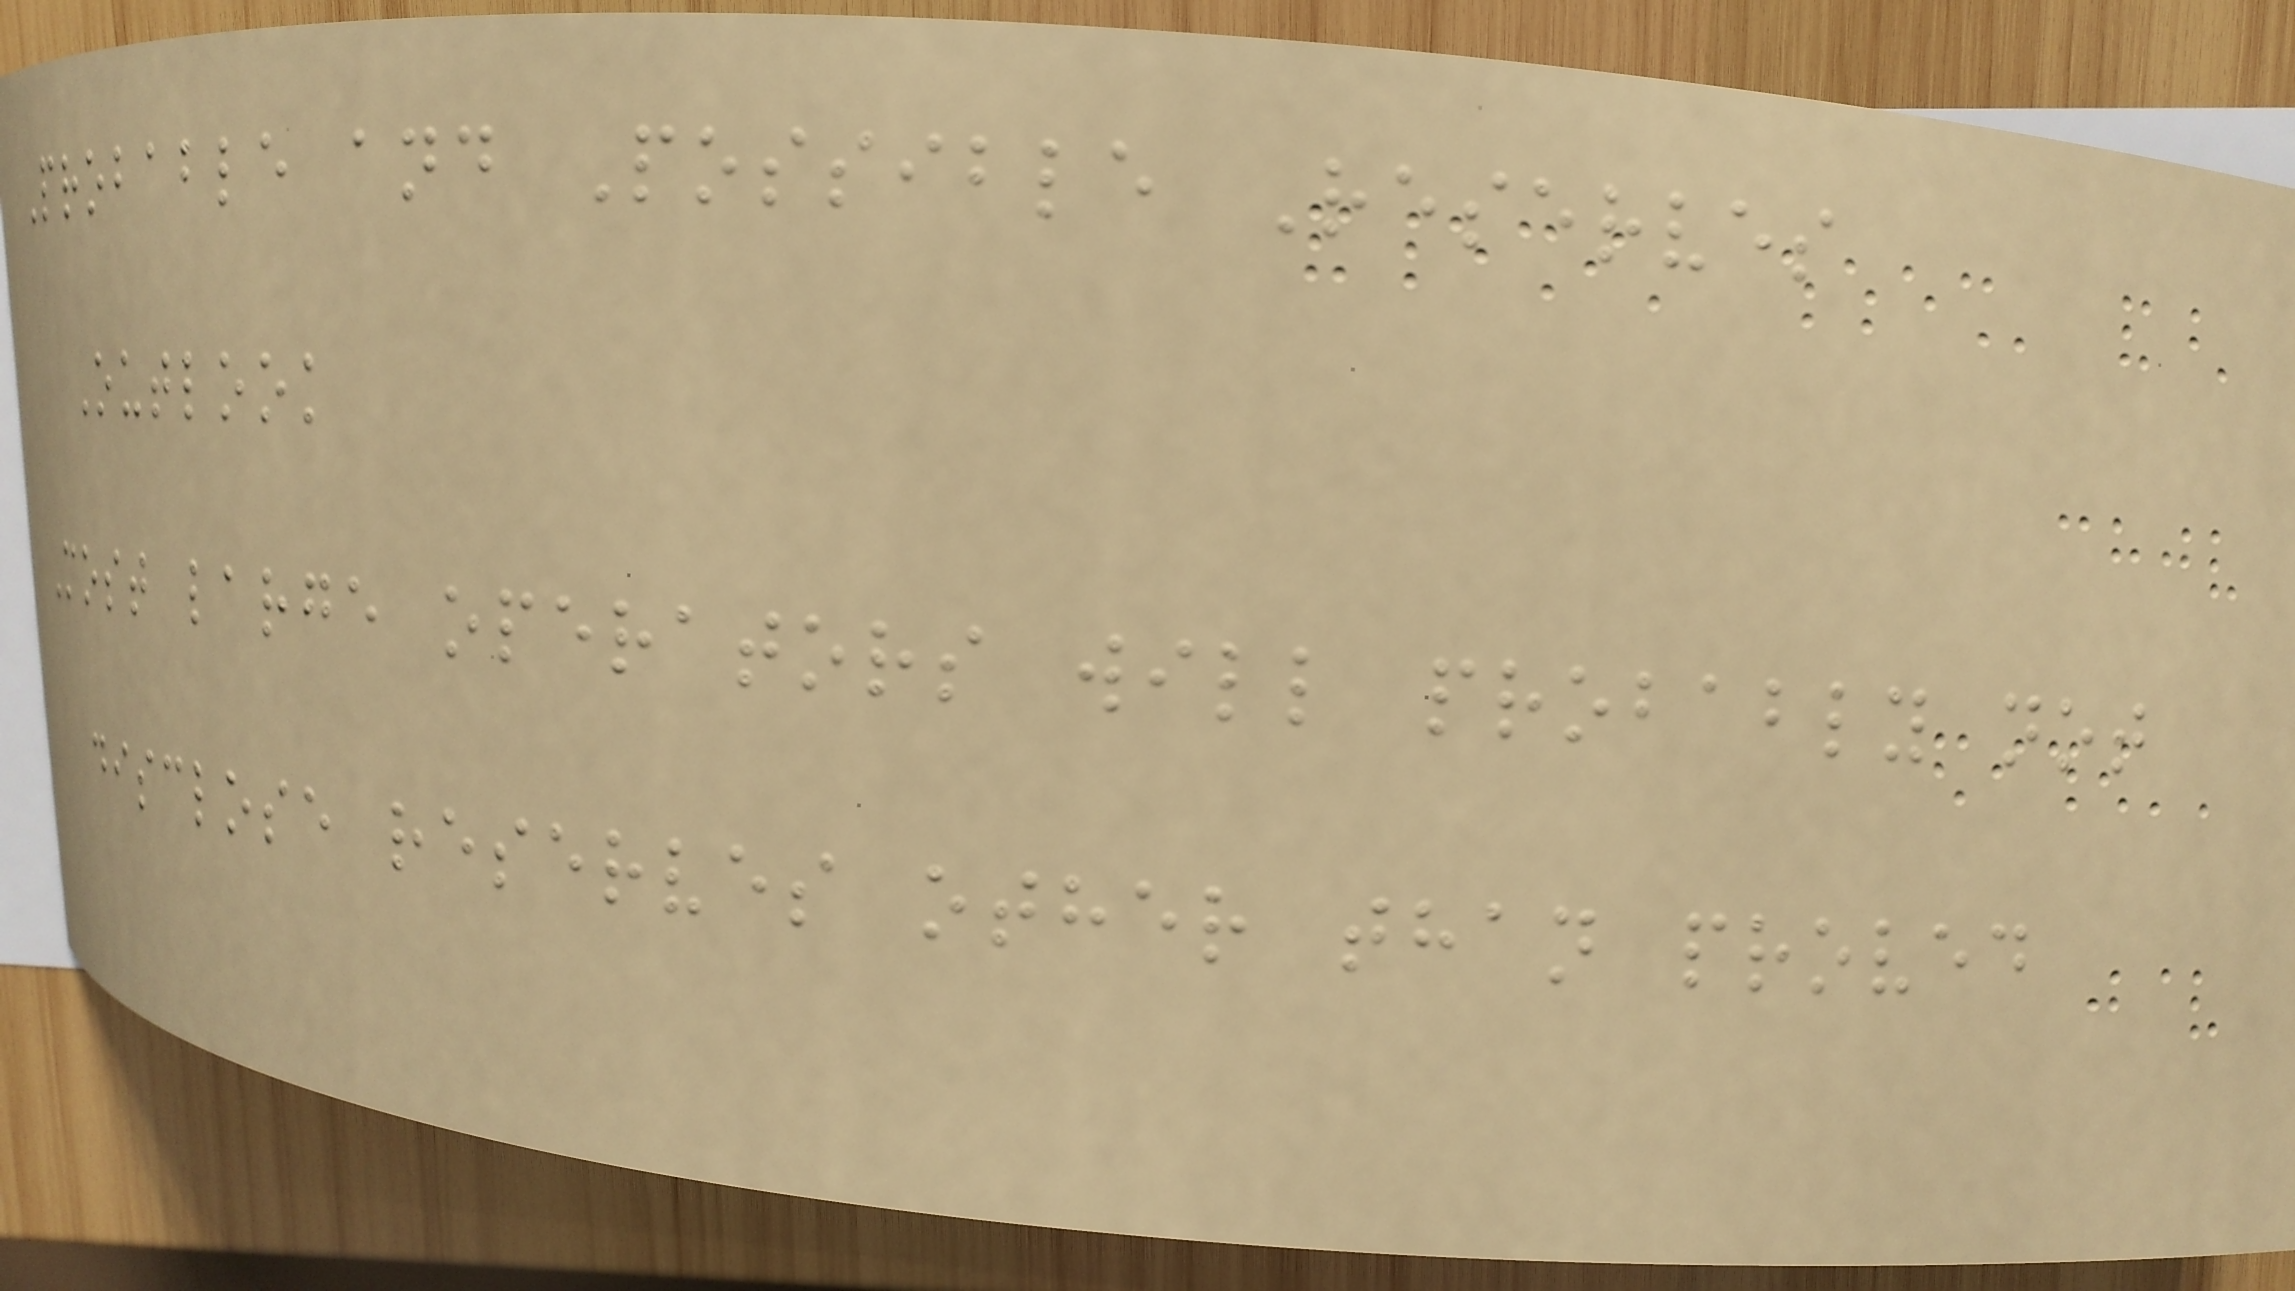Probable and Possible Reserves
Outlook
Most large operators will probably not
disclose reserves other than proved
